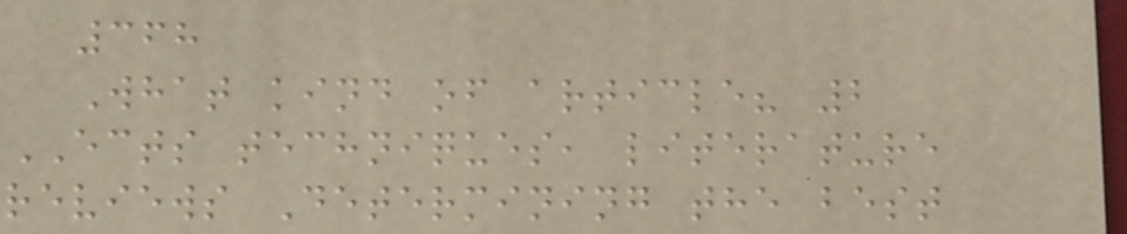368
What kind of article? 2
ECTS techniques, literature
reviews Determining the best
